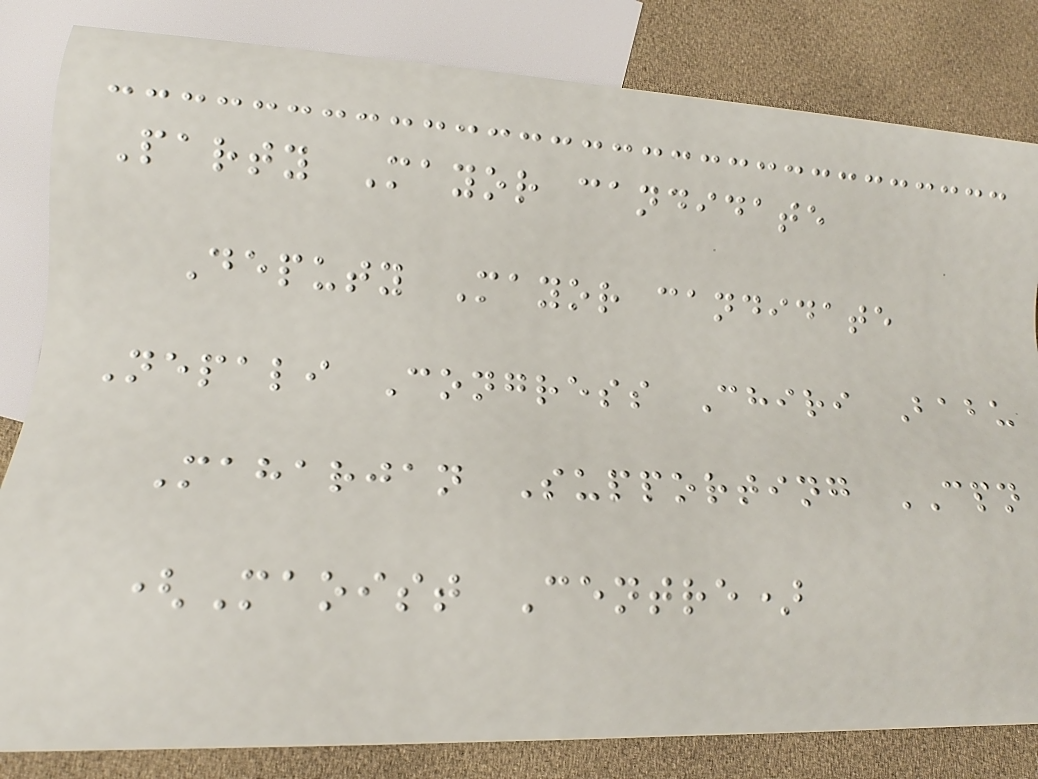Party Mayor candidate
Deputy Mayor candidate
Nepali Congress Chiri Babu
Maharjan Supporting CPN
(Maoist Centre)
